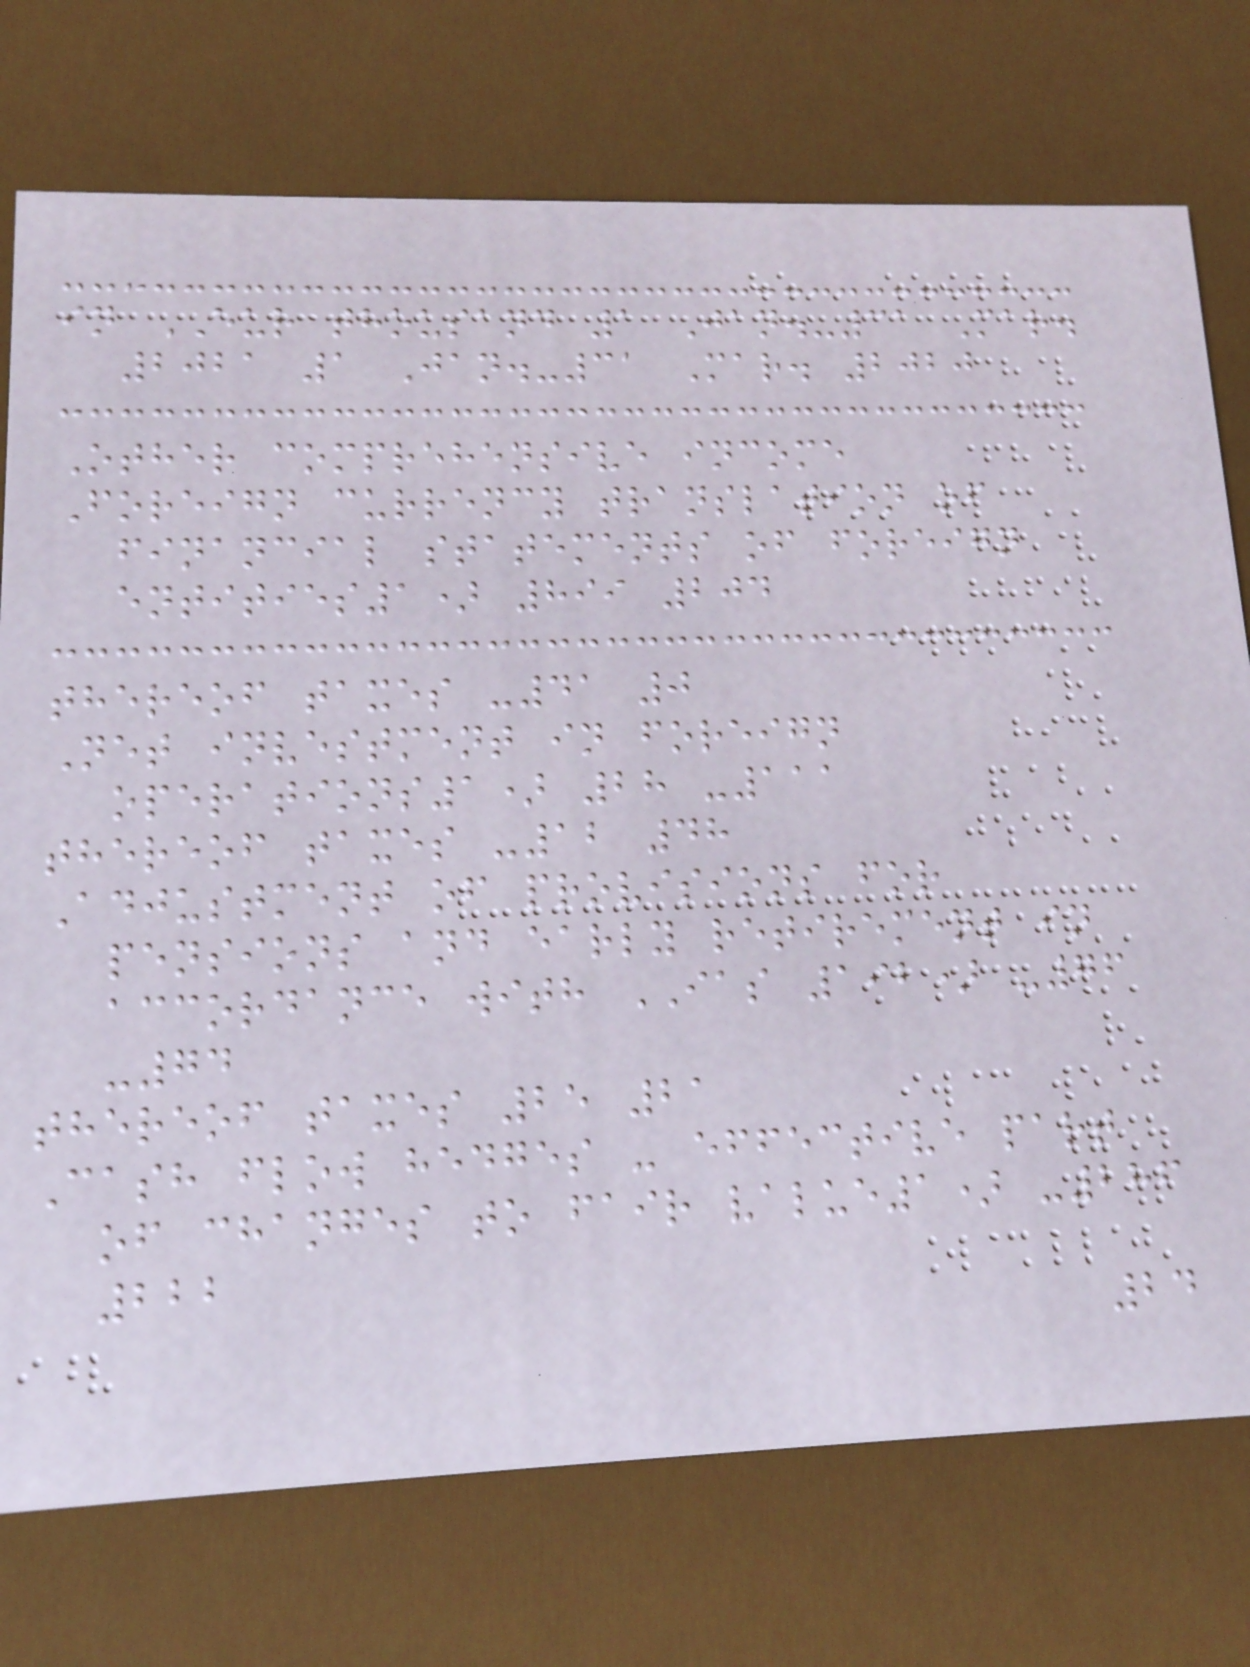in EUR thousand 1 Jan.-31 Mar.
2021 1 Jan.-31 Mar. 2020
Other comprehensive income
Foreign currency translation of
financial statements of foreign
entities1) 899 204
thereof taxes -41 0
Net investment in foreign
operations1) 28 -111
thereof taxes -12 48
Adjustment of provisions for
pensions and early retirement in
accordance with IAS 192) -76
-74
thereof taxes 25 21
Cash flow hedges - effective part
of changes to fair value1) -286
222
24
